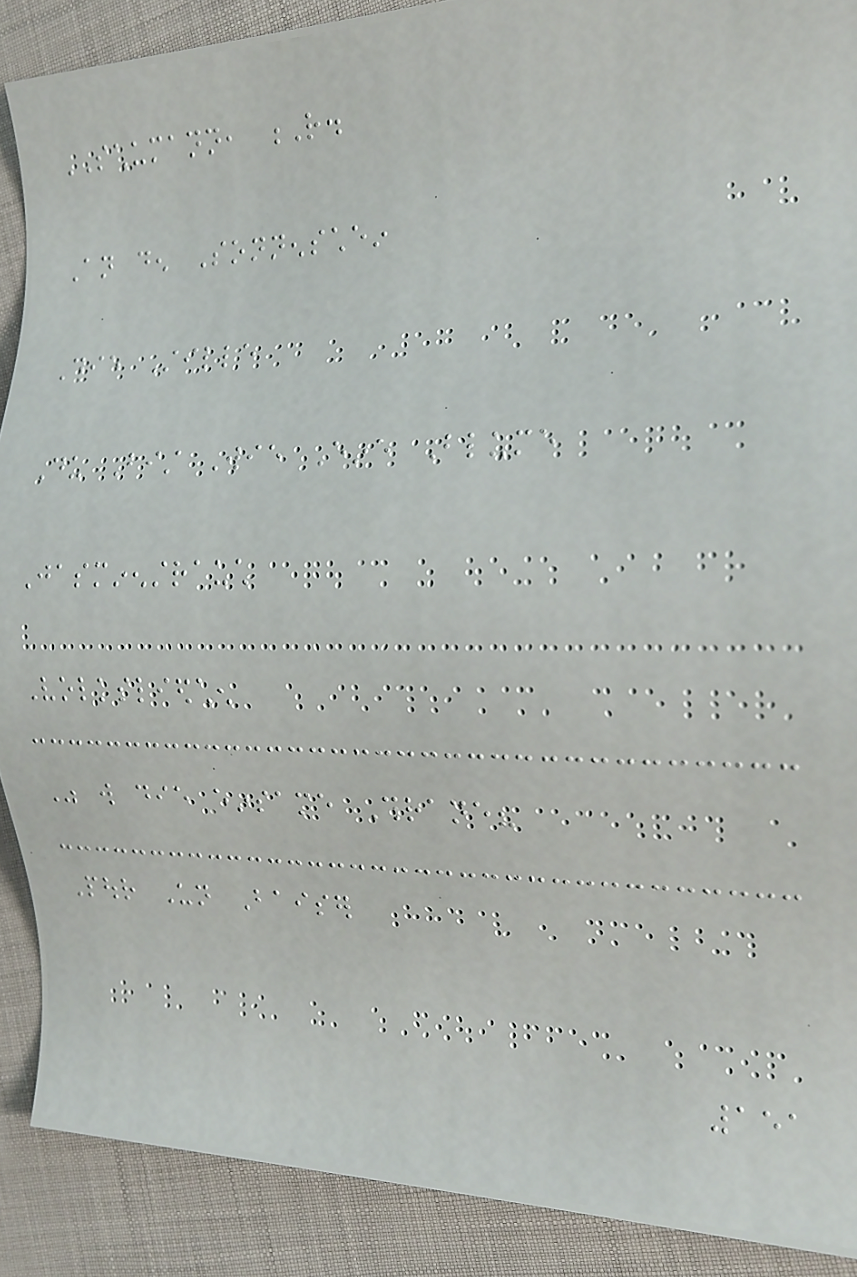SCHUMANN, R.
An den Sonnenschein
Die Stille
Du Bist Wie Eine Blume
Jasminenstrauch
Volksliedchen
Was will die einsame Thrane?
Pour Un Baiser
151
